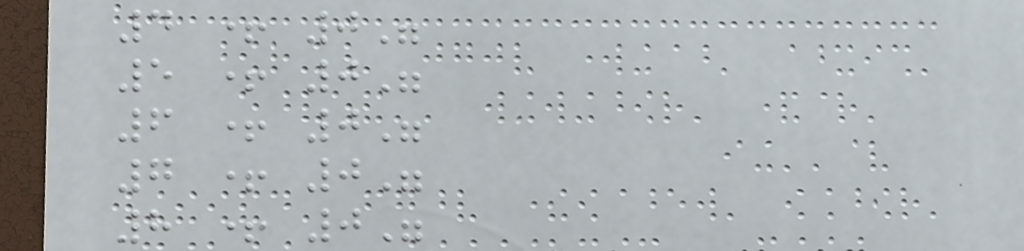4 + 0"
5 + 0"
6 + 0"
7 + 0"
8 + 0"
